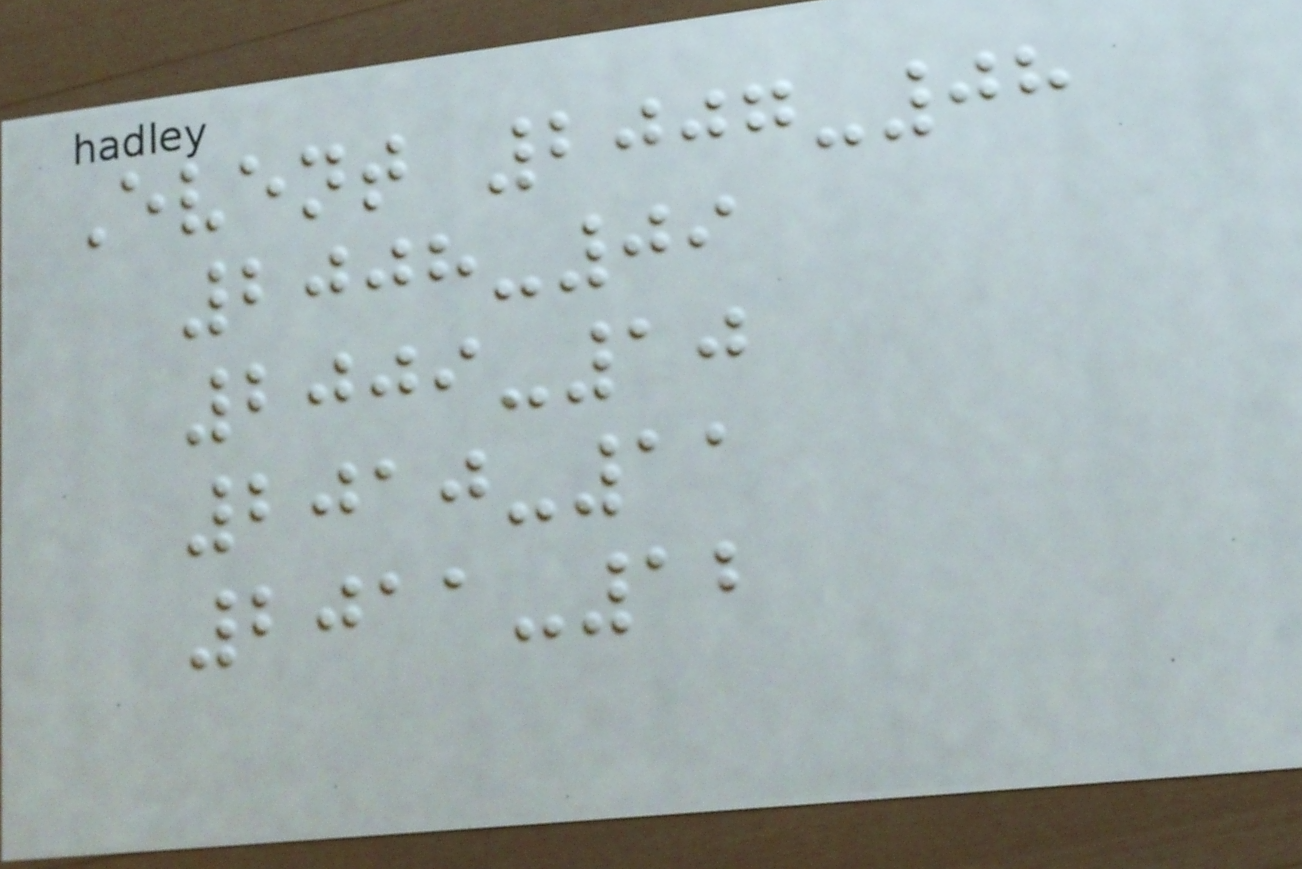Event 2007-08
2008-09
2009-10
2010-11
2011-12
